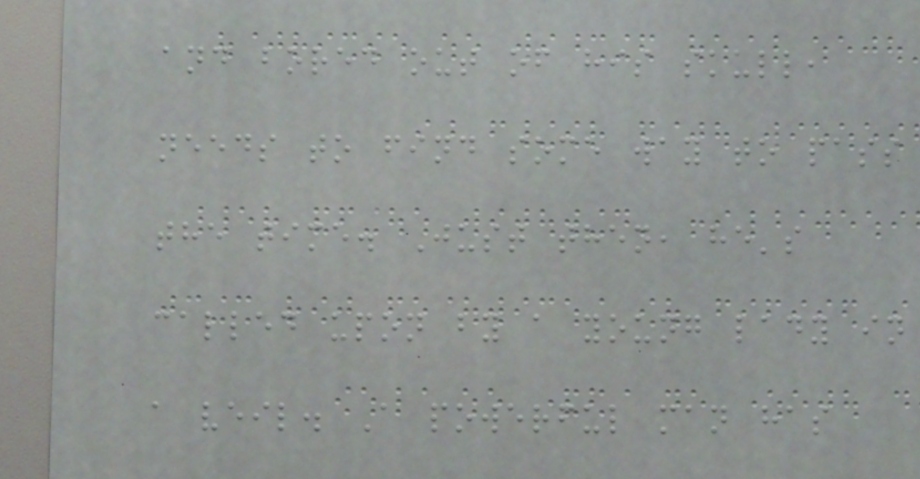and bored out of his skull,
needs to find some way to pass
the time. Just then, he's
called upon by a young lady in
a veil. A powerful man has
